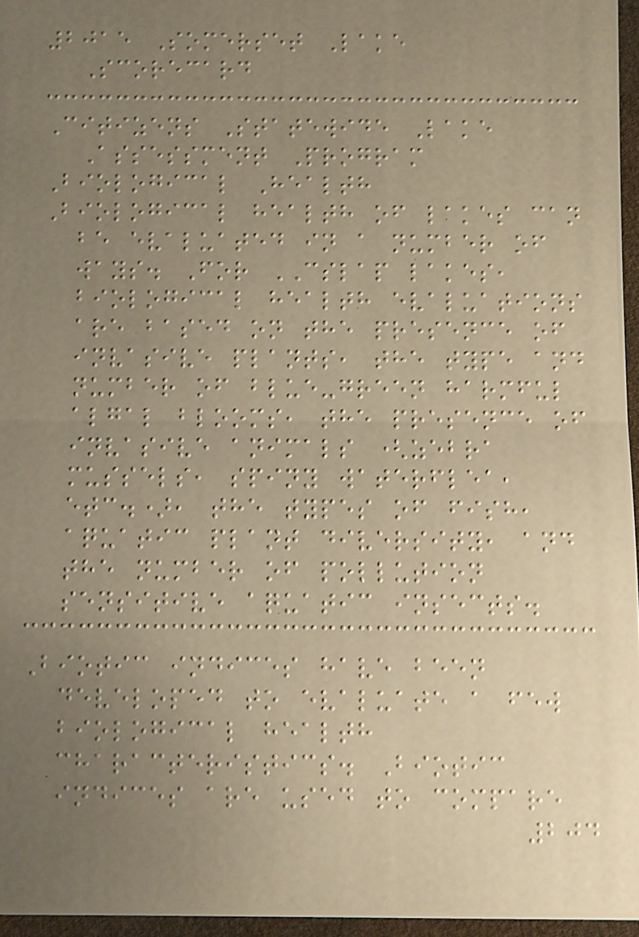2015 Somerset Lake
Scorecard
Citizens Statewide Lake
Assessment Program
Biological Health
Biological health of lakes can
be evaluated in a number of
ways. For CSLAP lakes,
biological health evaluations
are based on the presence of
invasive plants, the type and
number of blue-green harmful
algal blooms, the presence of
invasive animals (zebra
mussels, spiny waterflea,
etc.), the types of fish,
aquatic plant diversity, and
the number of pollution
sensitive aquatic insects.
Biotic indices have been
developed to evaluate a few
biological health
characteristics. Biotic
indices are used to compare
204
